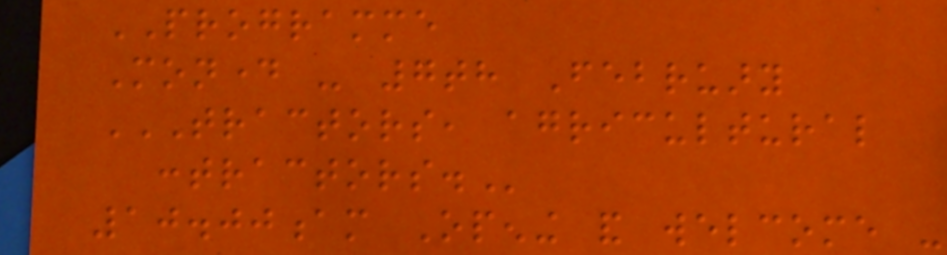PROGRAMME
Monday - 7th February
TRACTORS, AGRICULTURAL
CONTRACTORS.
10.00am Opening and welcome -
